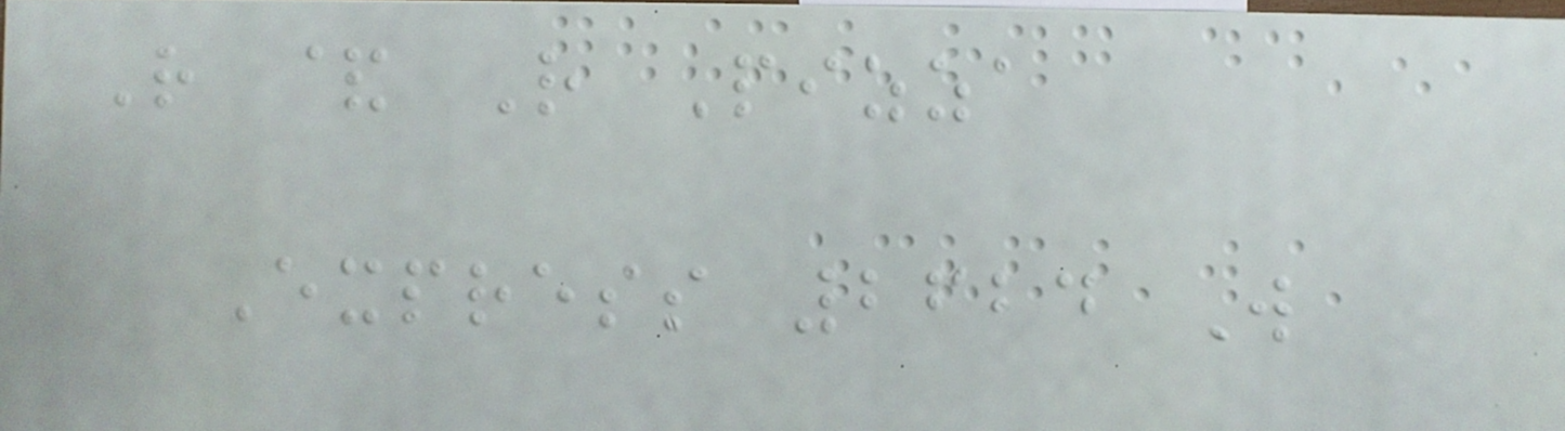R & R Pizza
Express 2624 W
